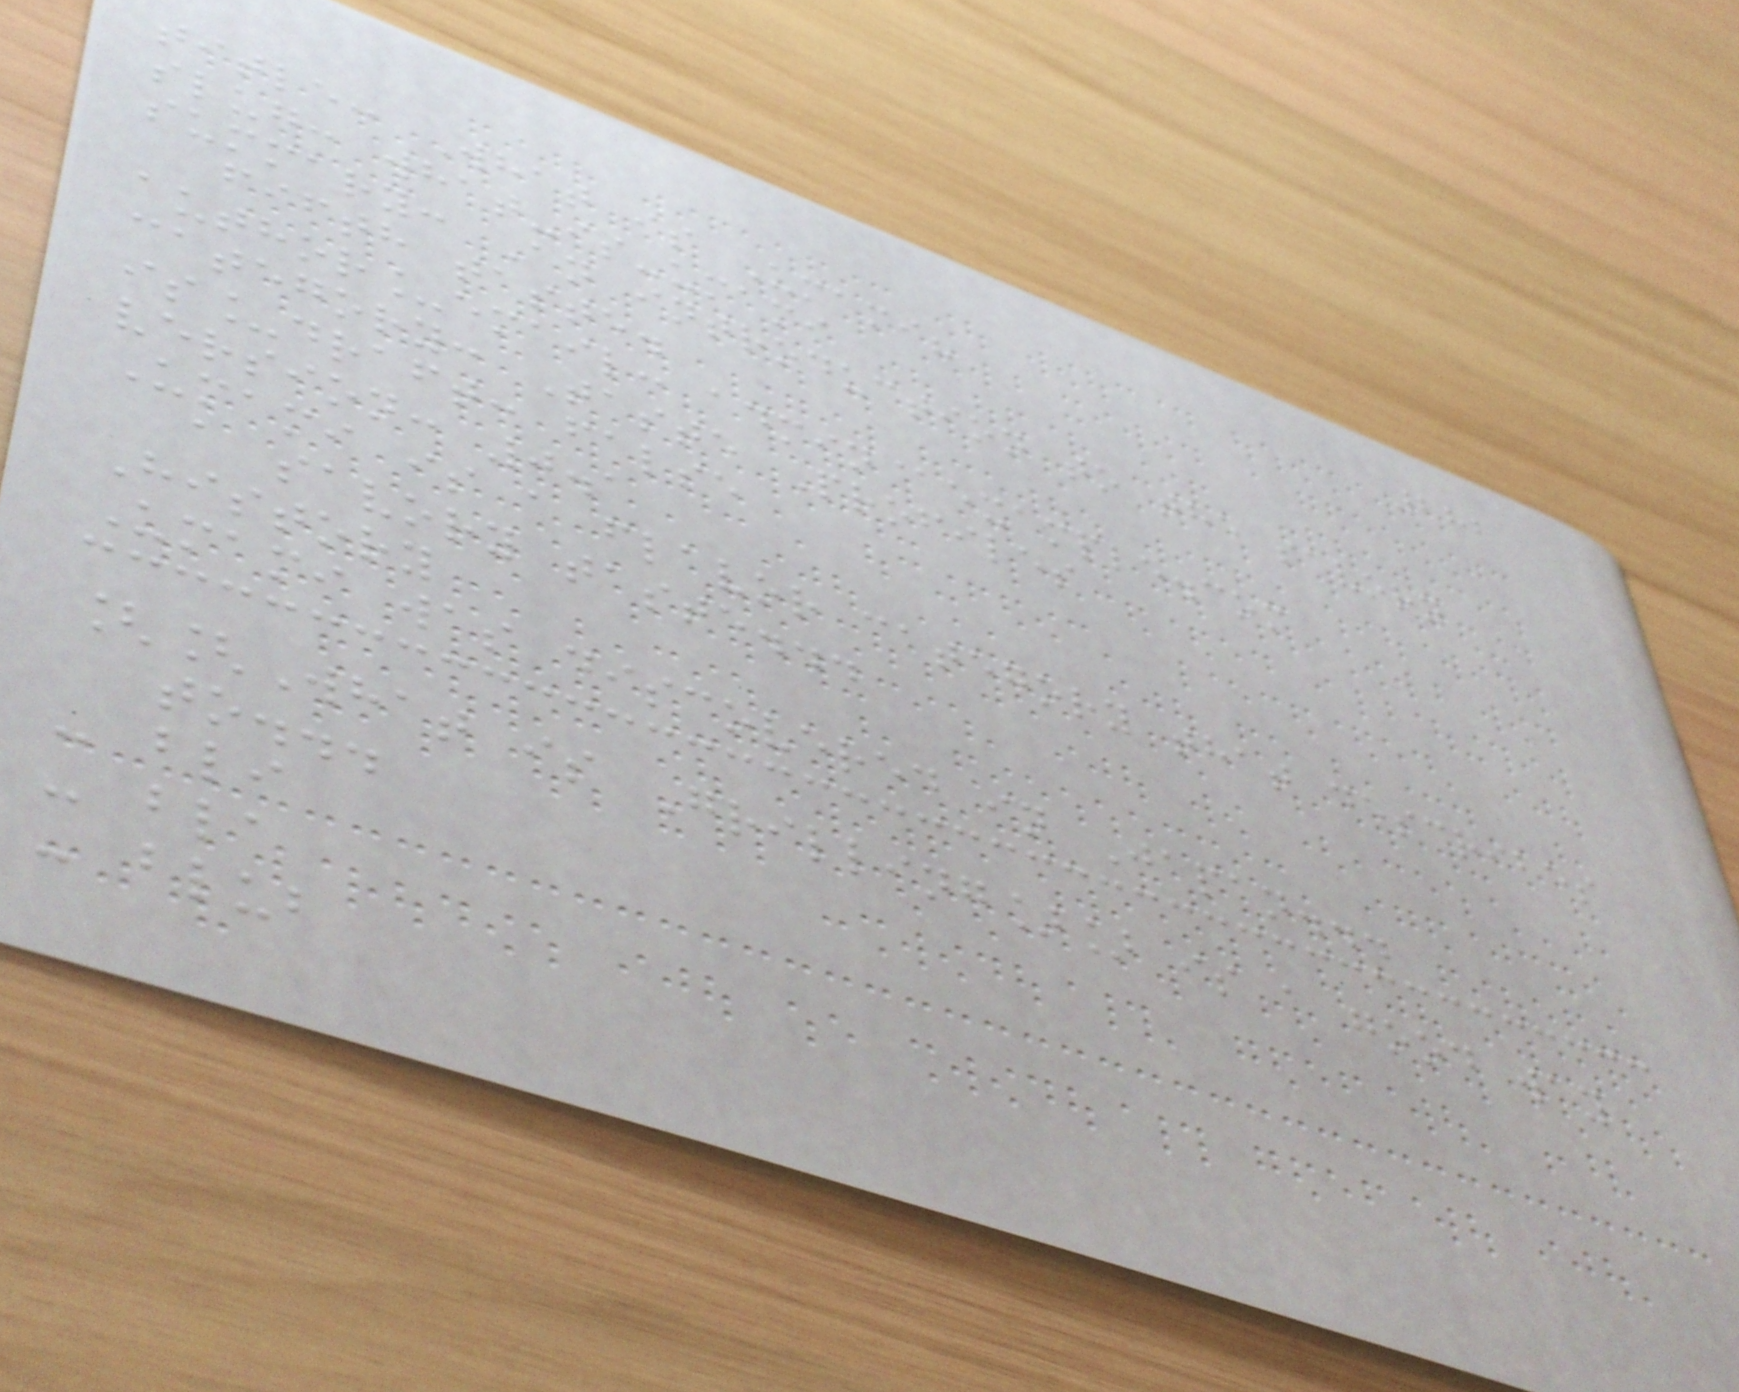282
title: What is Umami?
slug: what-is-umami
summary: An introduction to the savory
fifth taste.
author_email: admin@example.com
category: Taste Profiles
is_draft: false
version: 0.1
Umami is a flavor category that describes
a savory taste...
History
Umami was discovered in Japan...
[[What is Grilling]] is a good way
to...
- bli
- bla
- blub
